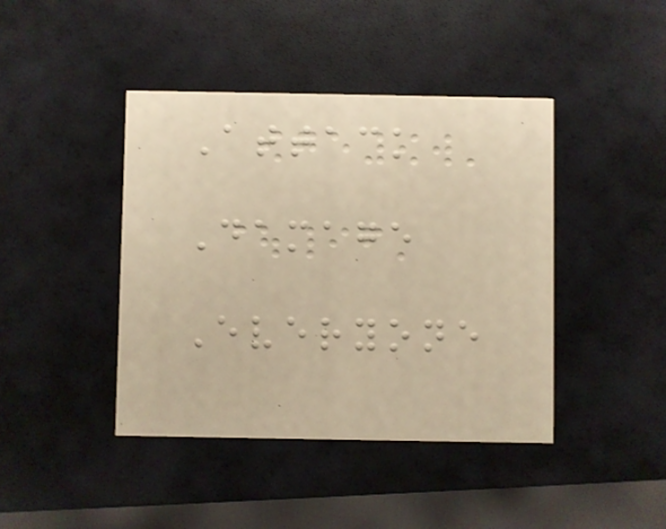Attack
Damage
Everyone
